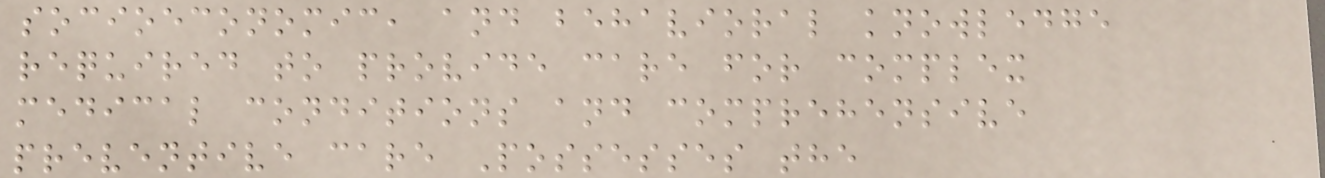socioeconomic, and behavioral knowledge
required to provide care for complex
medical conditions and comprehensive
preventive care Possesses the
